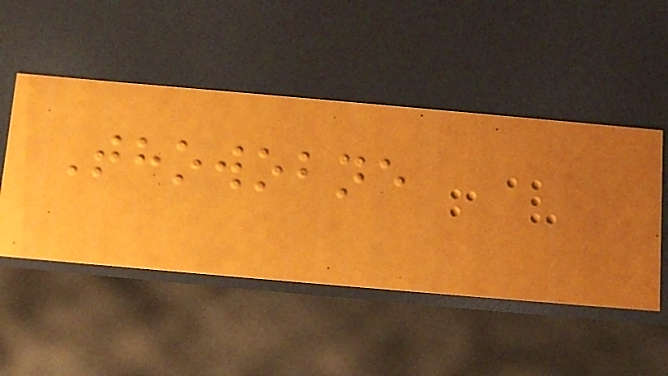Thowobne
